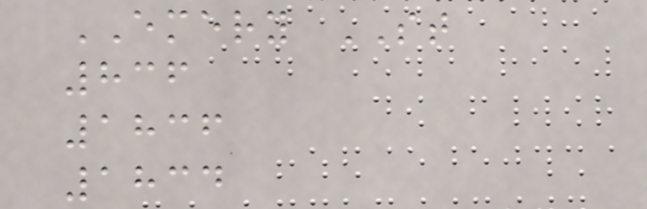EMERY ST
836
1836
1834
